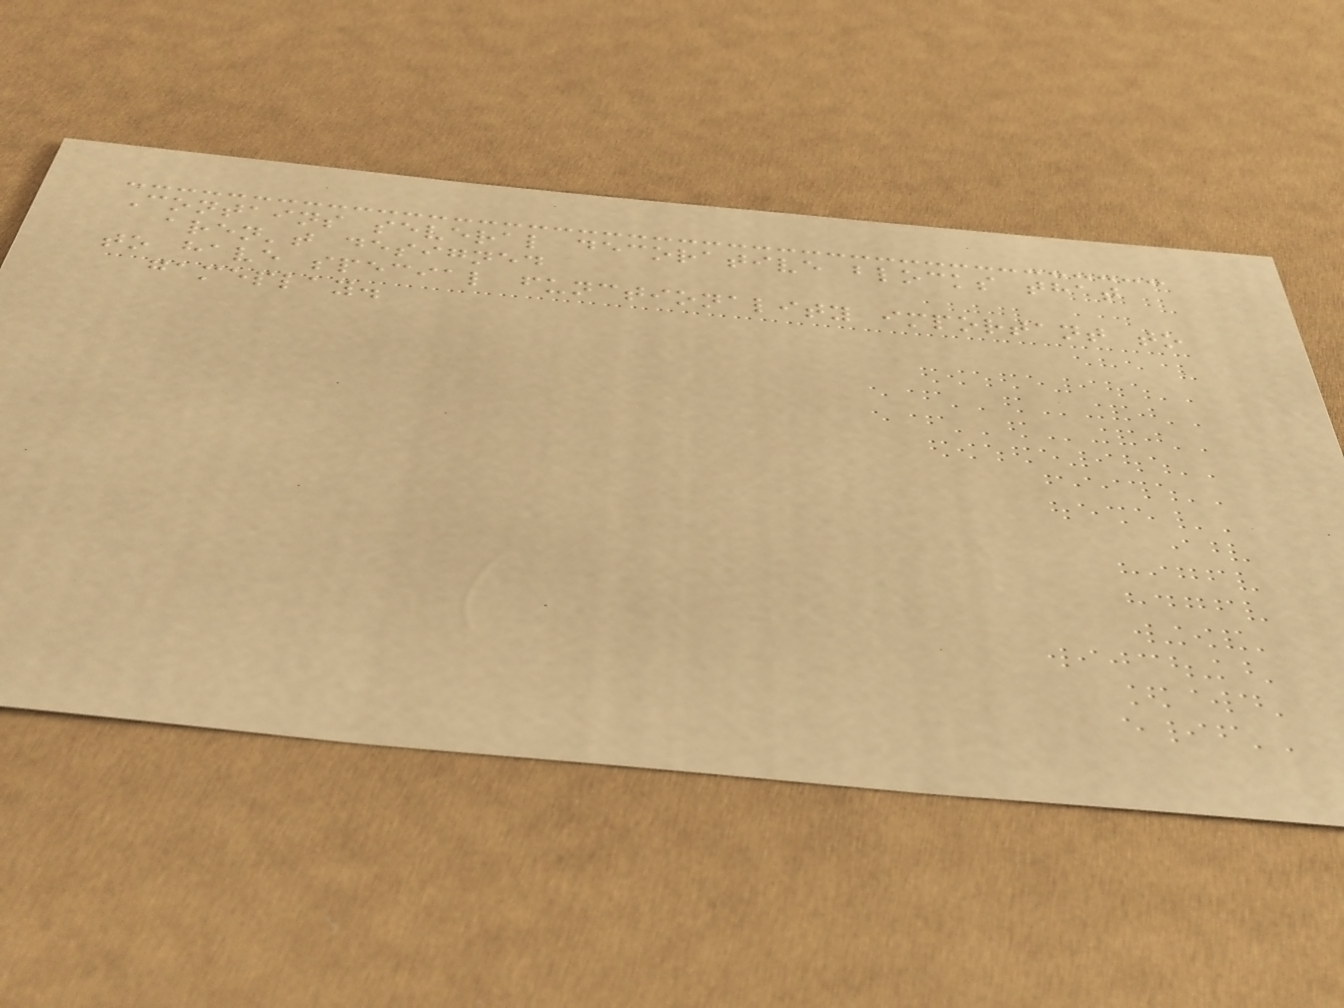Contains several decorative blocks that
aren't designed
to have special functionality important to
gameplay.
